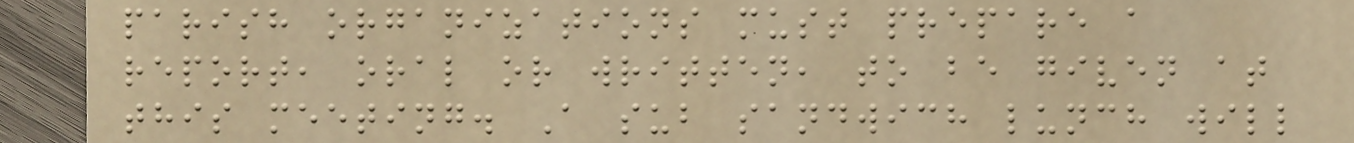parish organizations must prepare a
report, oral or written, to be given at
this meeting. A sub sandwich lunch will
